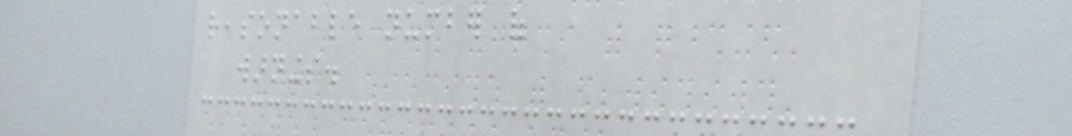reasonable number of
warnings.
